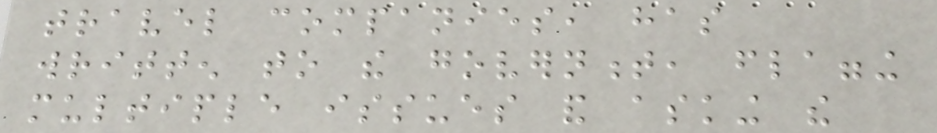travel companies, has
written to the government, flagging
multiple issues and asking the
